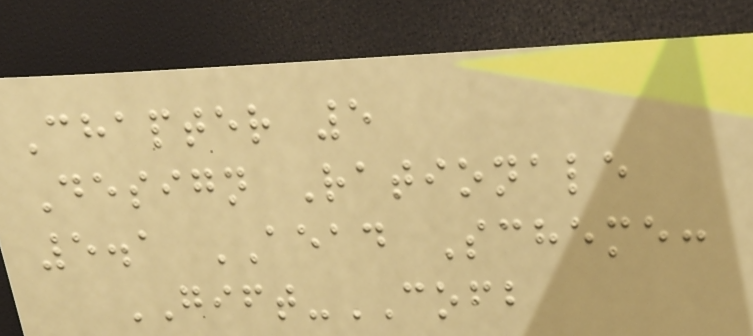Chapter 5
Design Rationale
5.1 AEAD Scheme:
GIFT-COFB
